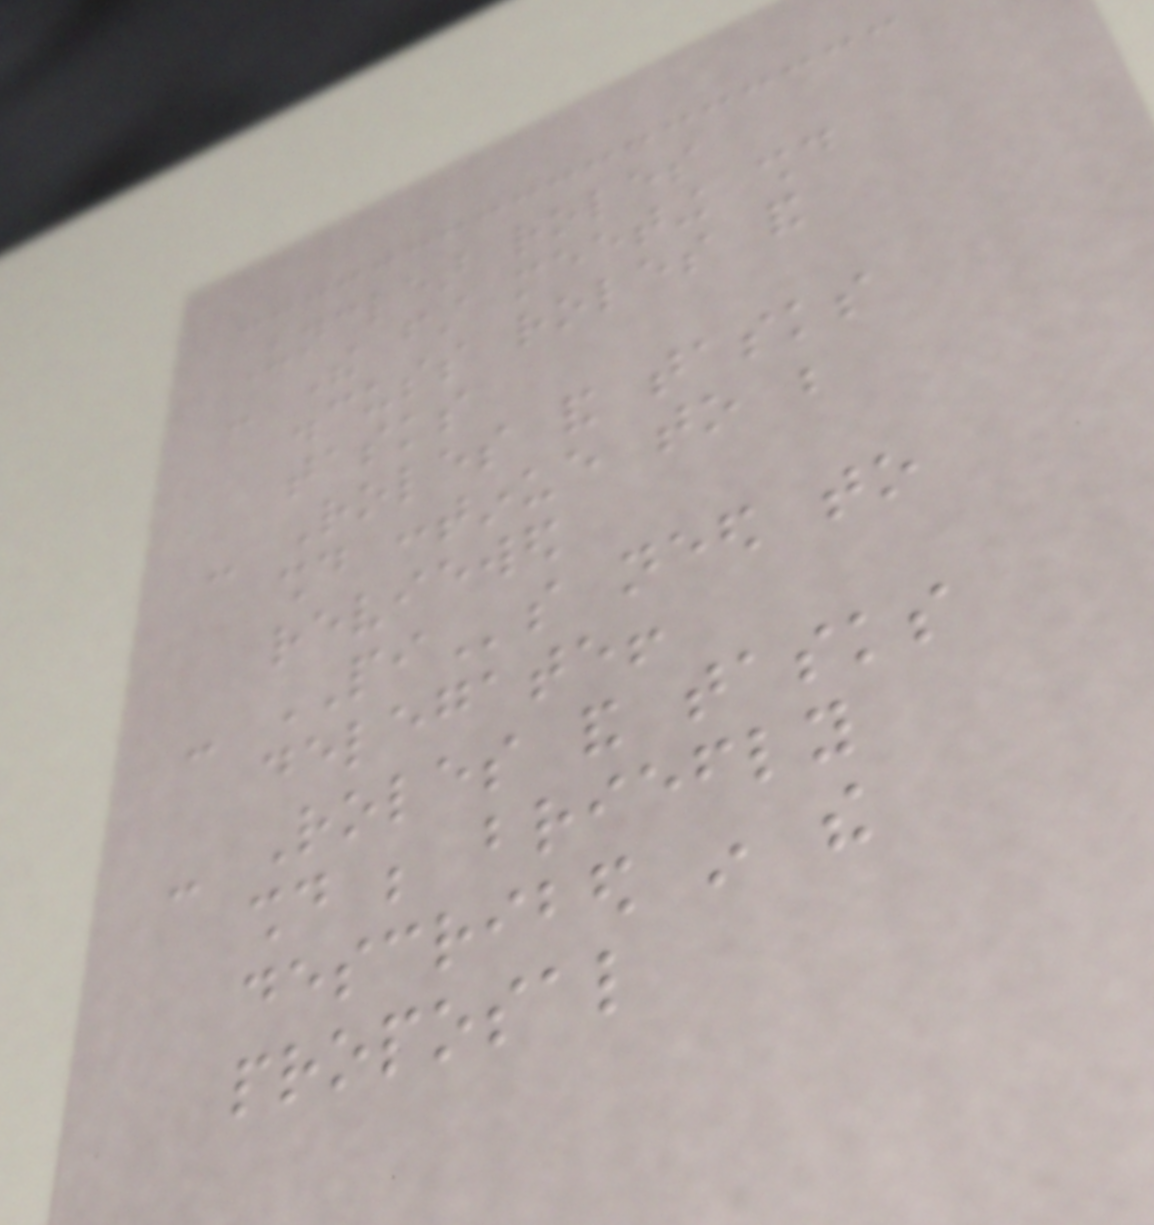Unclear roles
- The first meeting should
discuss roles and
tasks
- Roles and tasks
should continue to be
reviewed
- PIs need to
delegate!
- Roles and tasks
should be briefly
described in the
proposal
